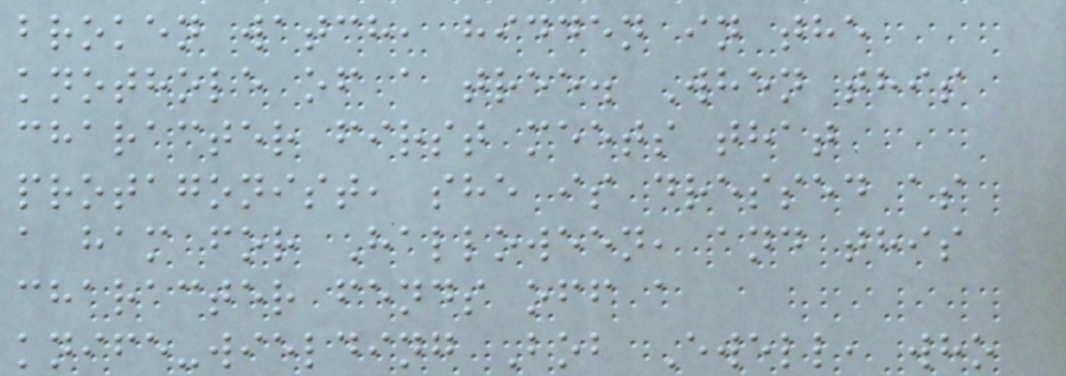broken watch, hidden in the
knothole of a tree. When this
character first meets that
protagonist, she is dressed as
a ham for Halloween, and this
character fends off a
knife-wielding Bob Ewell, who
